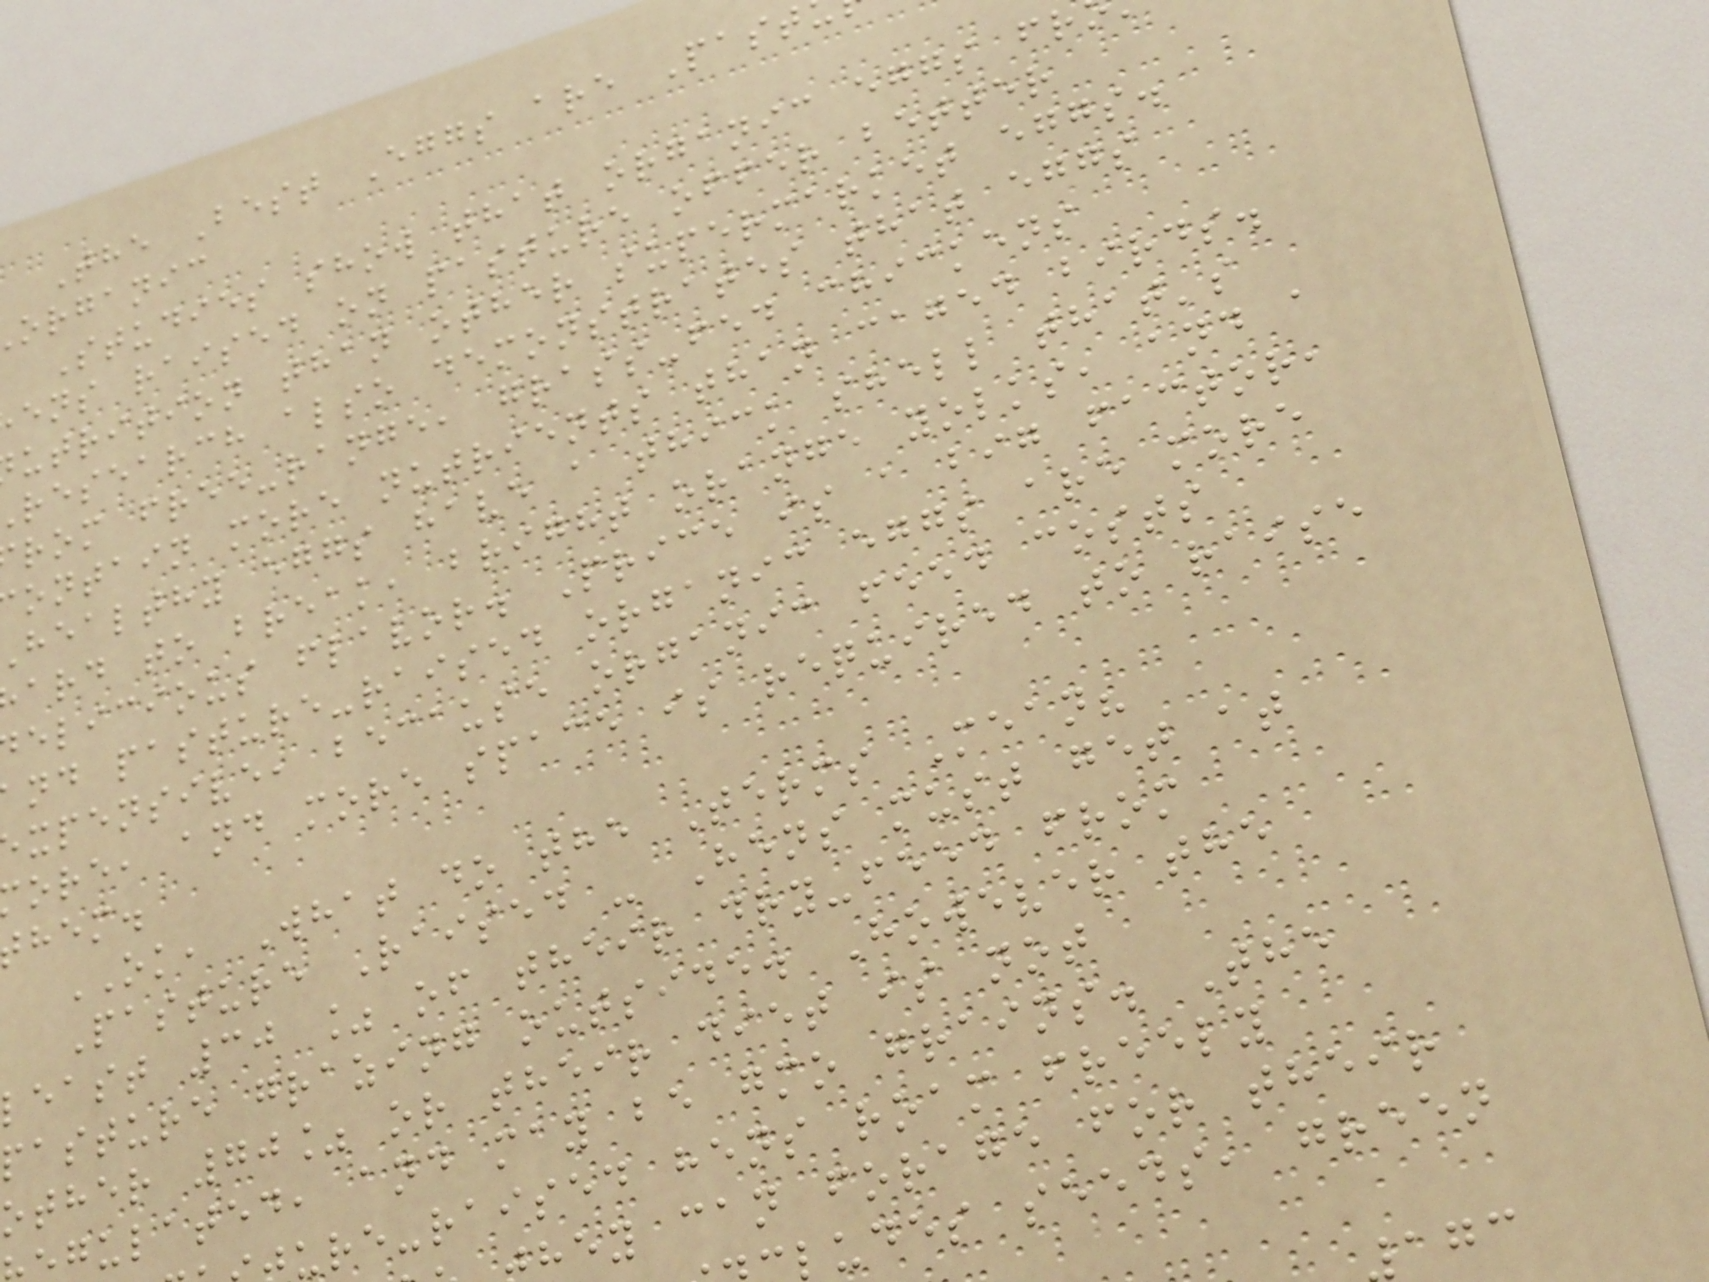The Best Eggs are Past
organic
Studies show that organic eggs fr
ens raised on pasture offer better
utrition than other supermarket eggs.
research also demonstrates that eggs
rom free-range, grass-fed chickens
ontain more nutrients than caged birds.
healthy eggs have a thick shell that's
ard to break, bright orange yolks, and a
elicious flavor. Price is a big factor,
nd pasture-raised organic eggs are more
xpensive, because organic feed costs
ore, and more space is required to raise
hem.
OK, What do the Terms Mean?
Pasture Raised - Hens must get at
least 30 % of their dry-feed from
pasture grazing outside. However the
other 70% or their diet is not
gulated, and may be gmo grains. The
ure-raised hens roam freely
hey can forage for their
ludes seeds, green
